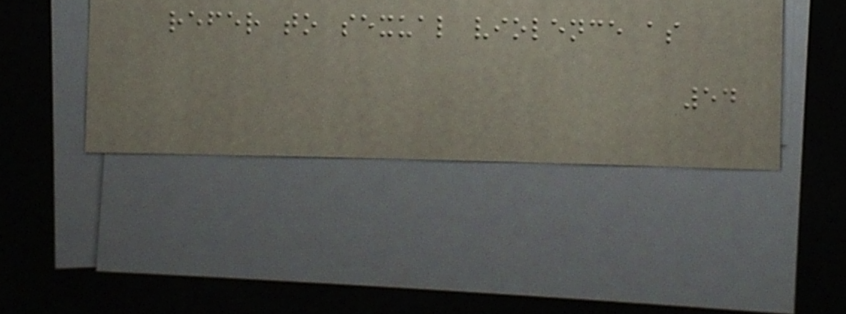refer to sexual violence as
54
